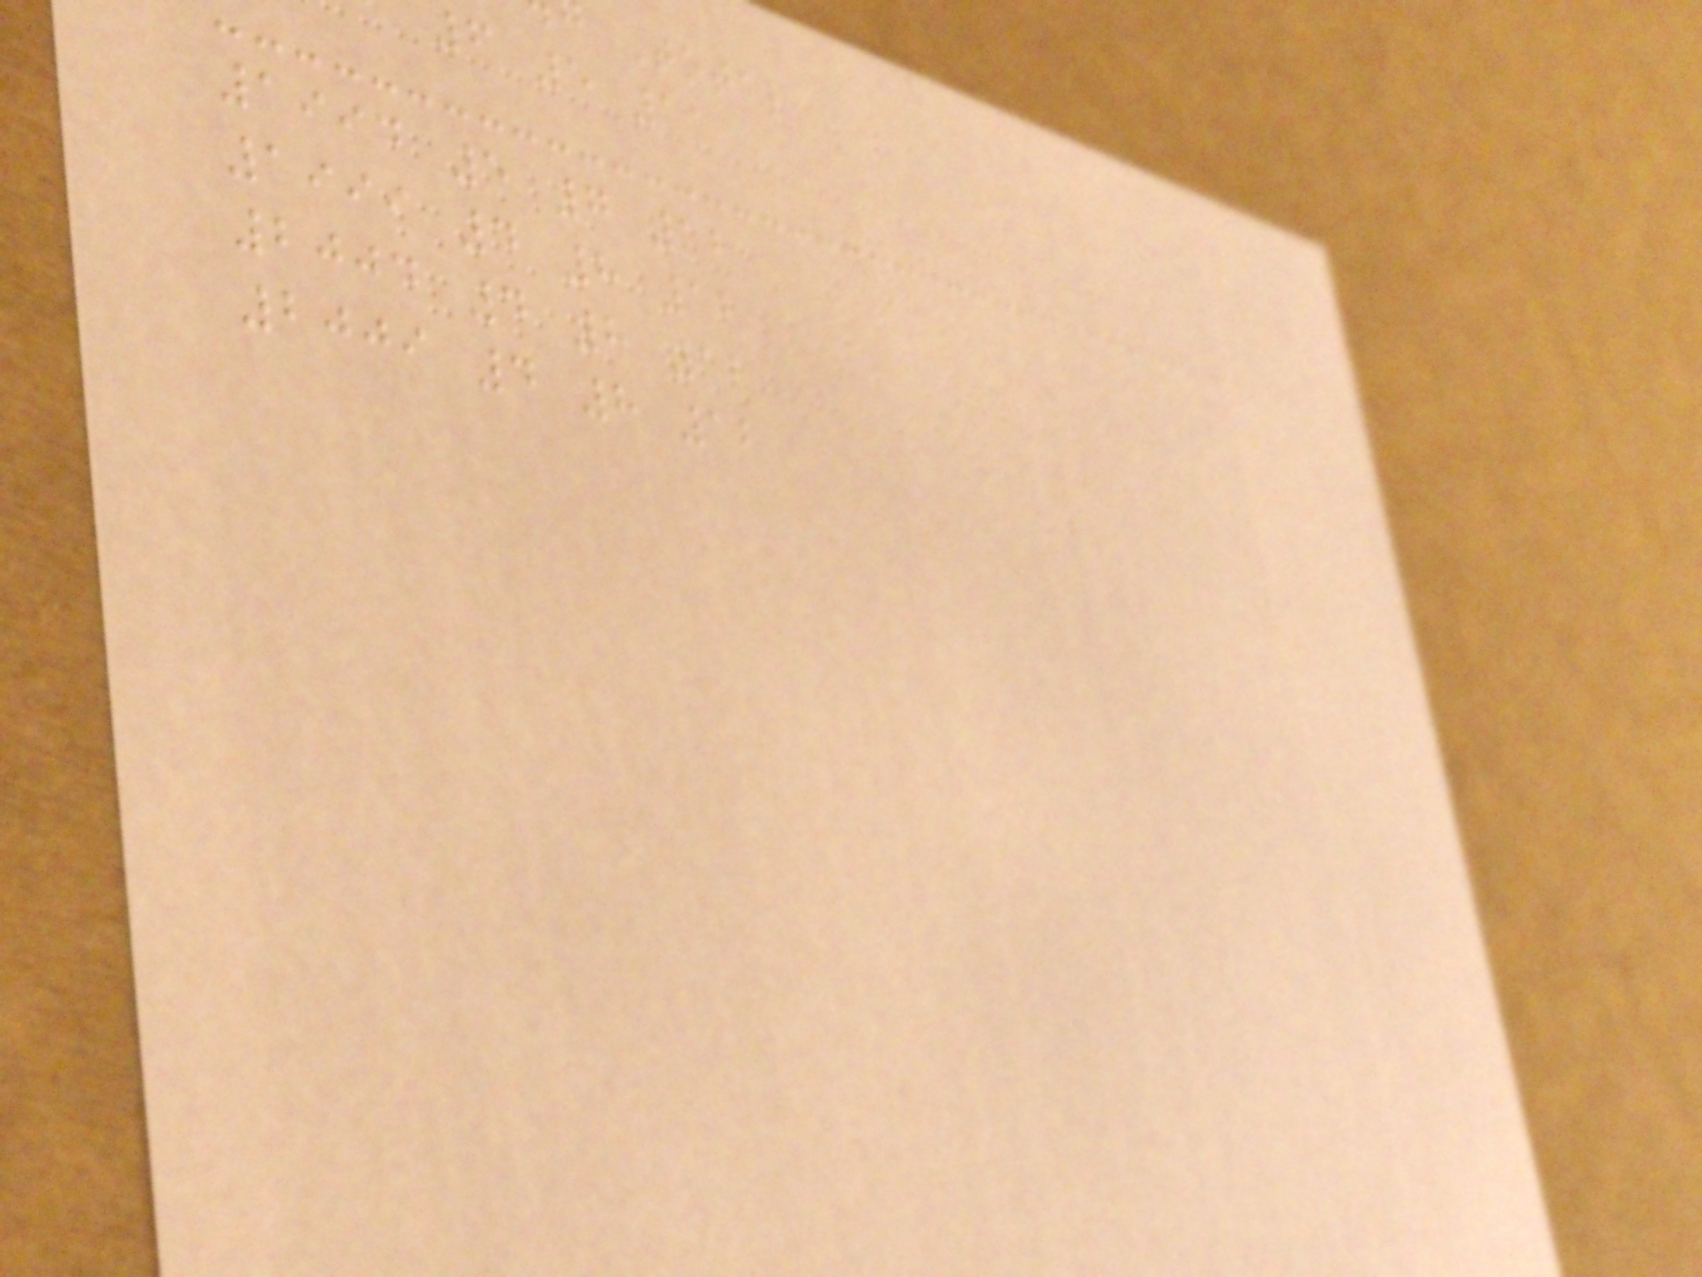Total
6 5 11
1994 5 7 12
1999 4 8 12
2004 4 8 12
2009 4 8 12
